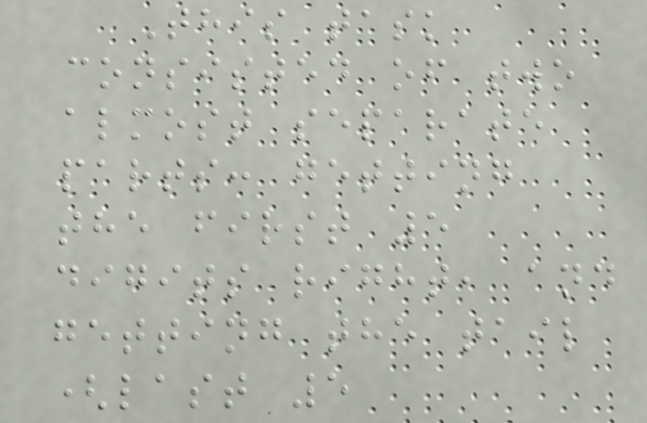This task
consisted of two
almost separate
parts: getting
the first 5
digits right, and
getting the tail
(last 5
